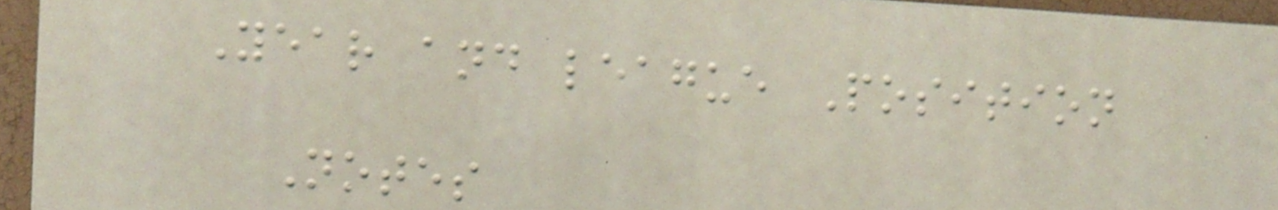Year and league Position
Notes
